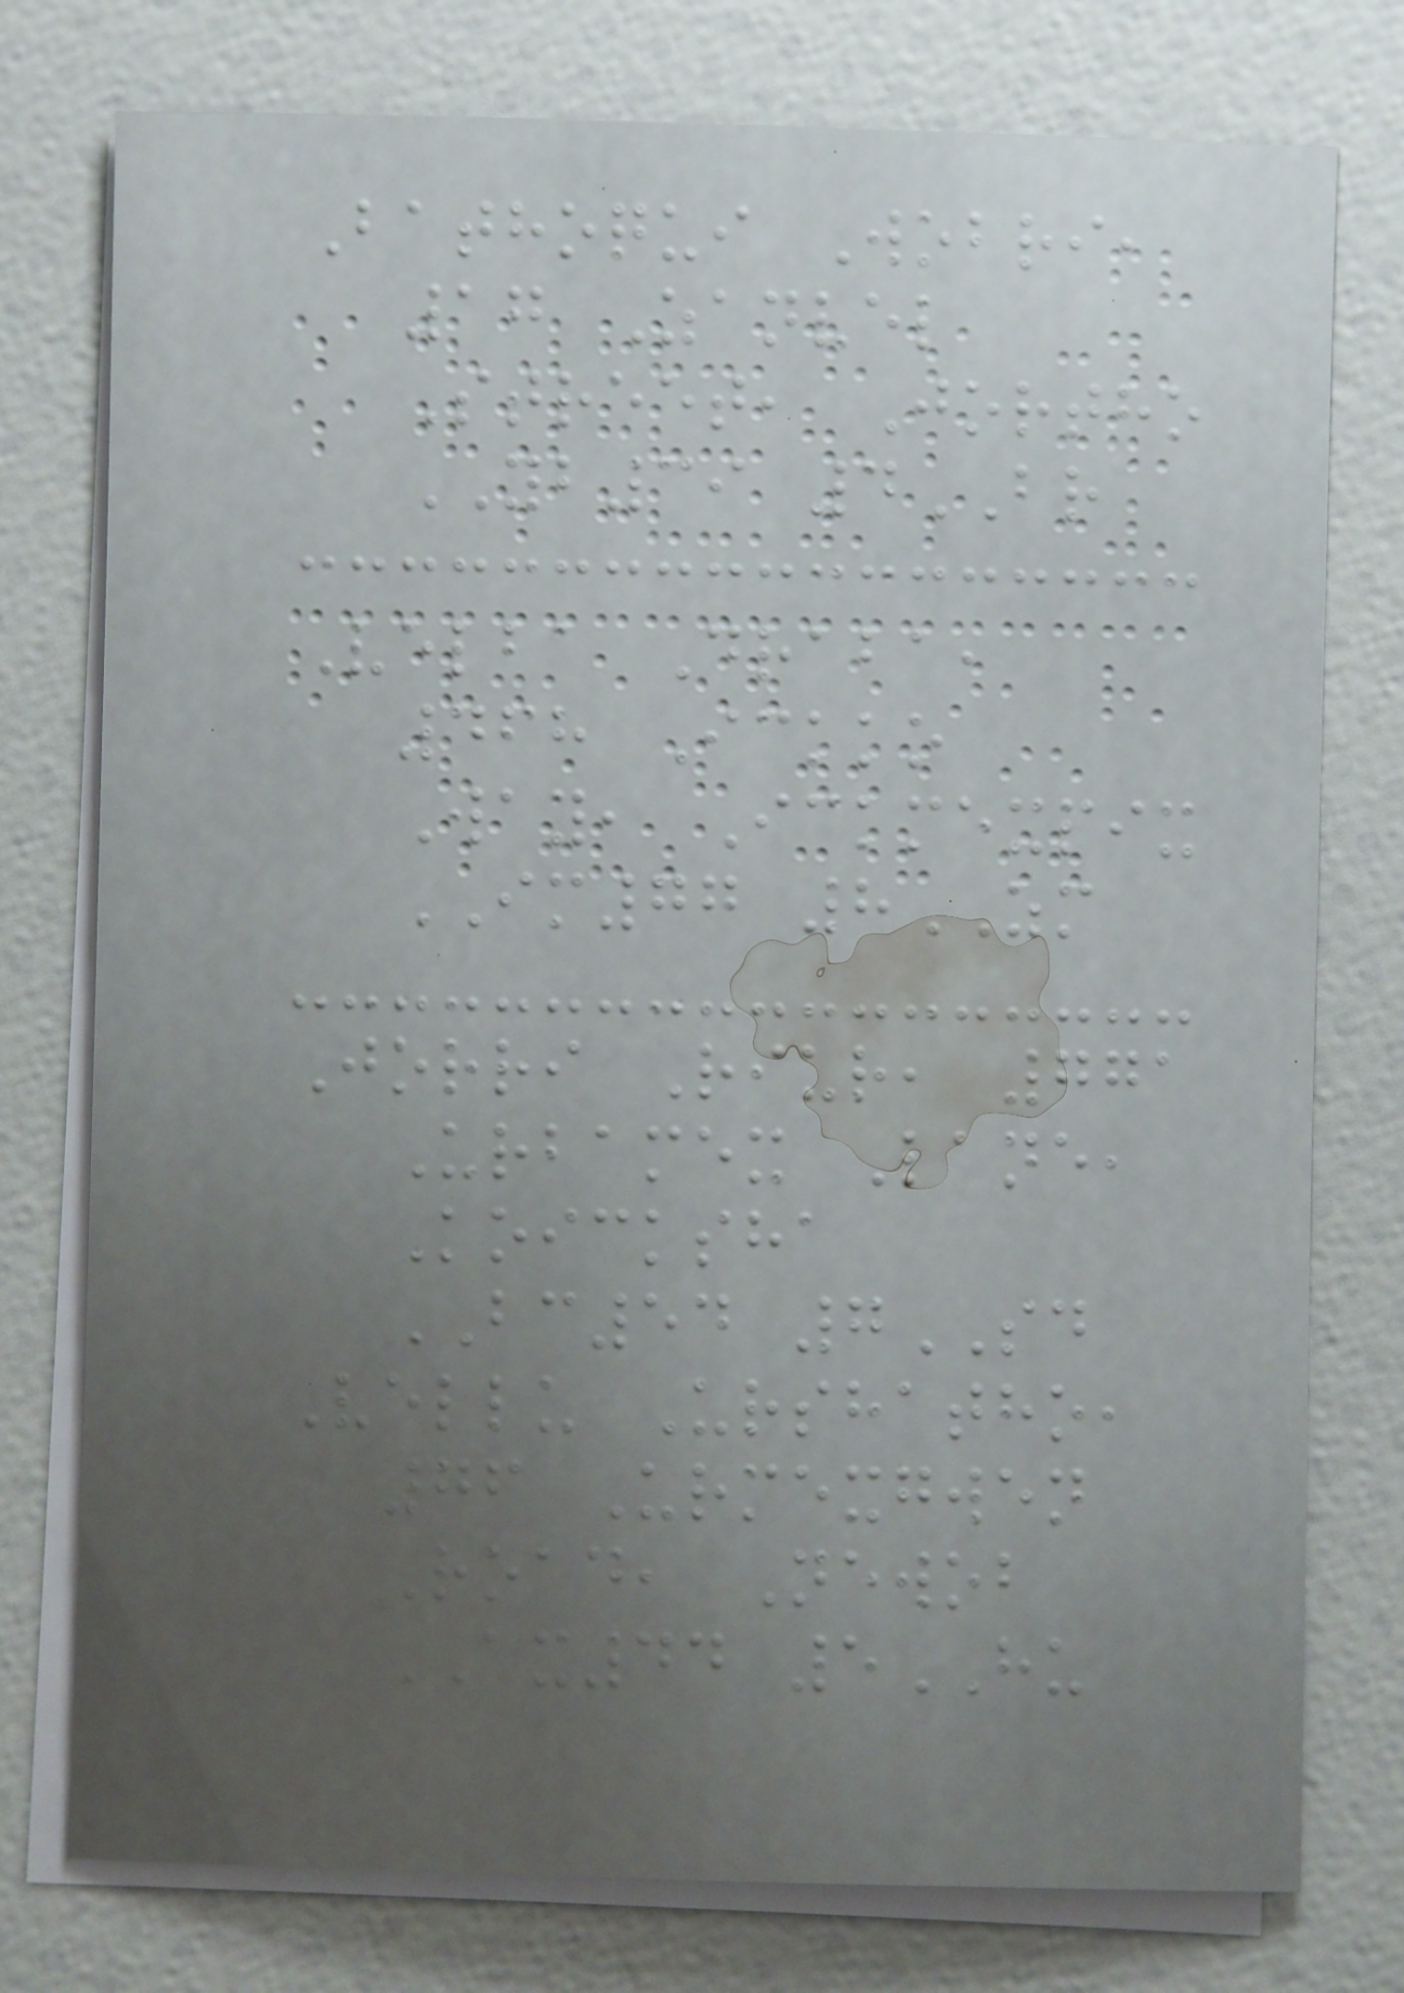Bathoqui Wobri,
17 Zanvel
Street, Jortho
YB39 4BR
Velba Draba,
468 Ickko
Way, Ickmexpix
IM77 8ZM
Jorri Riur, 771
Urbamex Lane,
Koicksha
BC54 7SD
Vellu Urshatho,
76 Urmexgwen
Road, Newob
AX44 5HU
